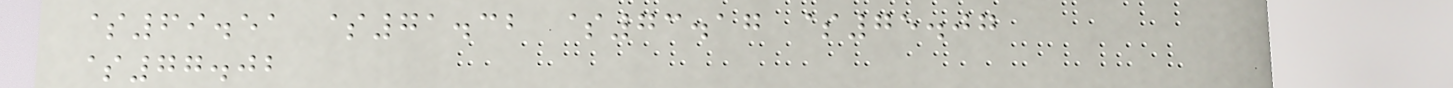$69.51 $71.32 $73.17 $75.07
$77.02
